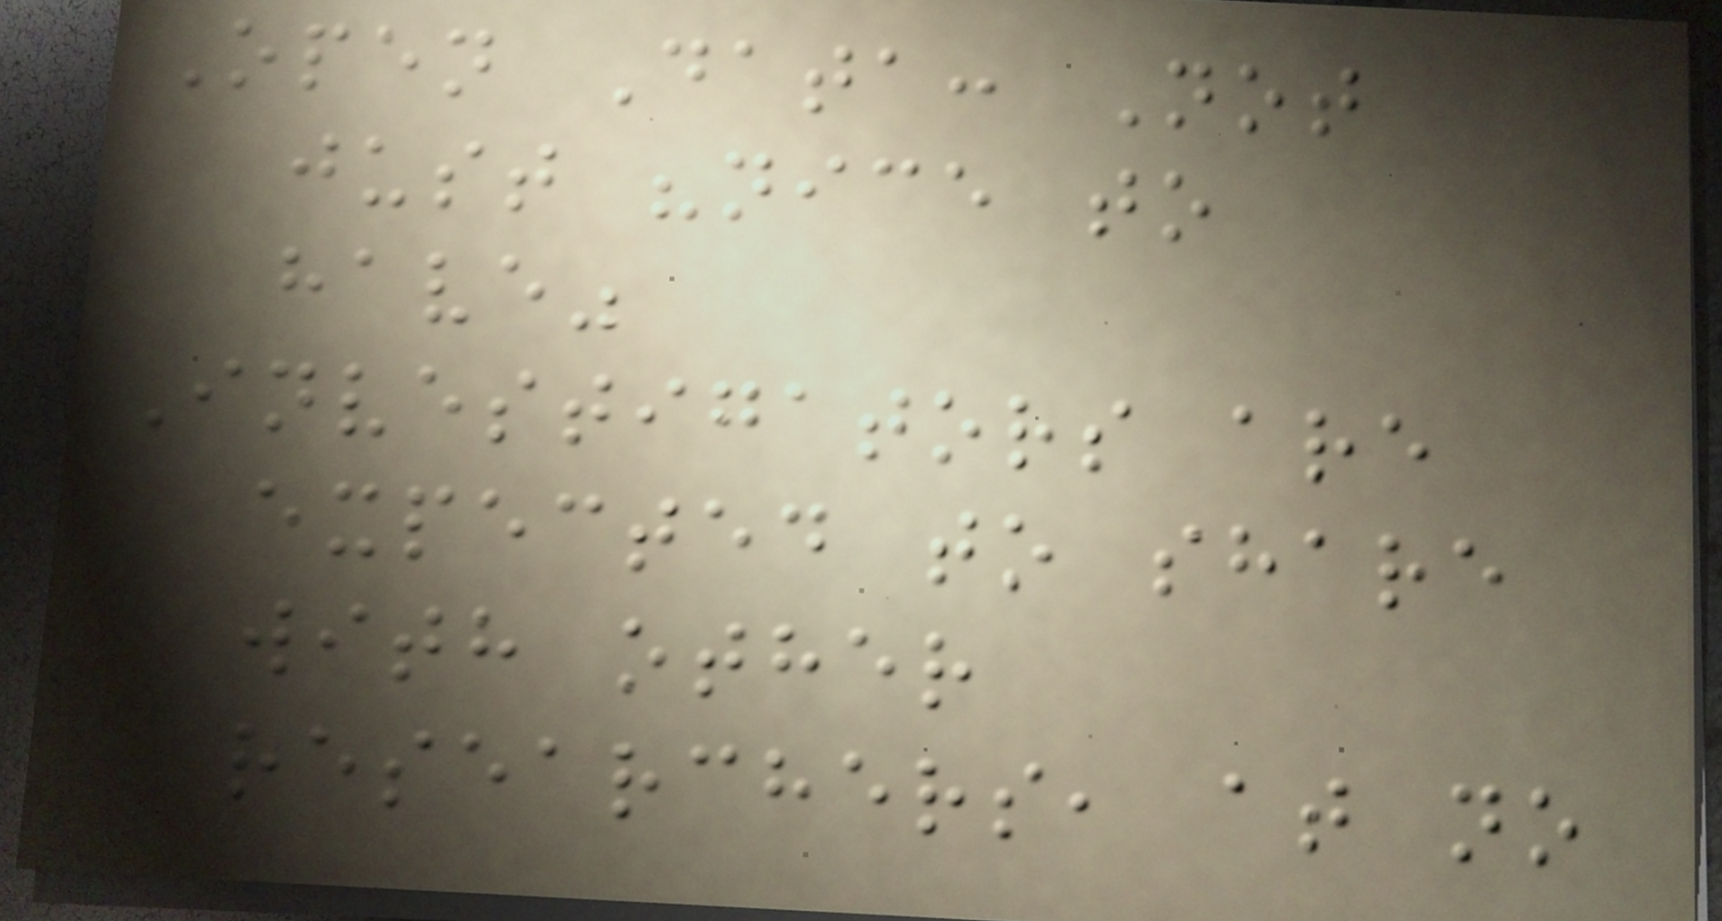Open Data: Not
just "nice to
have"
Investigators are
expected to share
with other
researchers, at no
